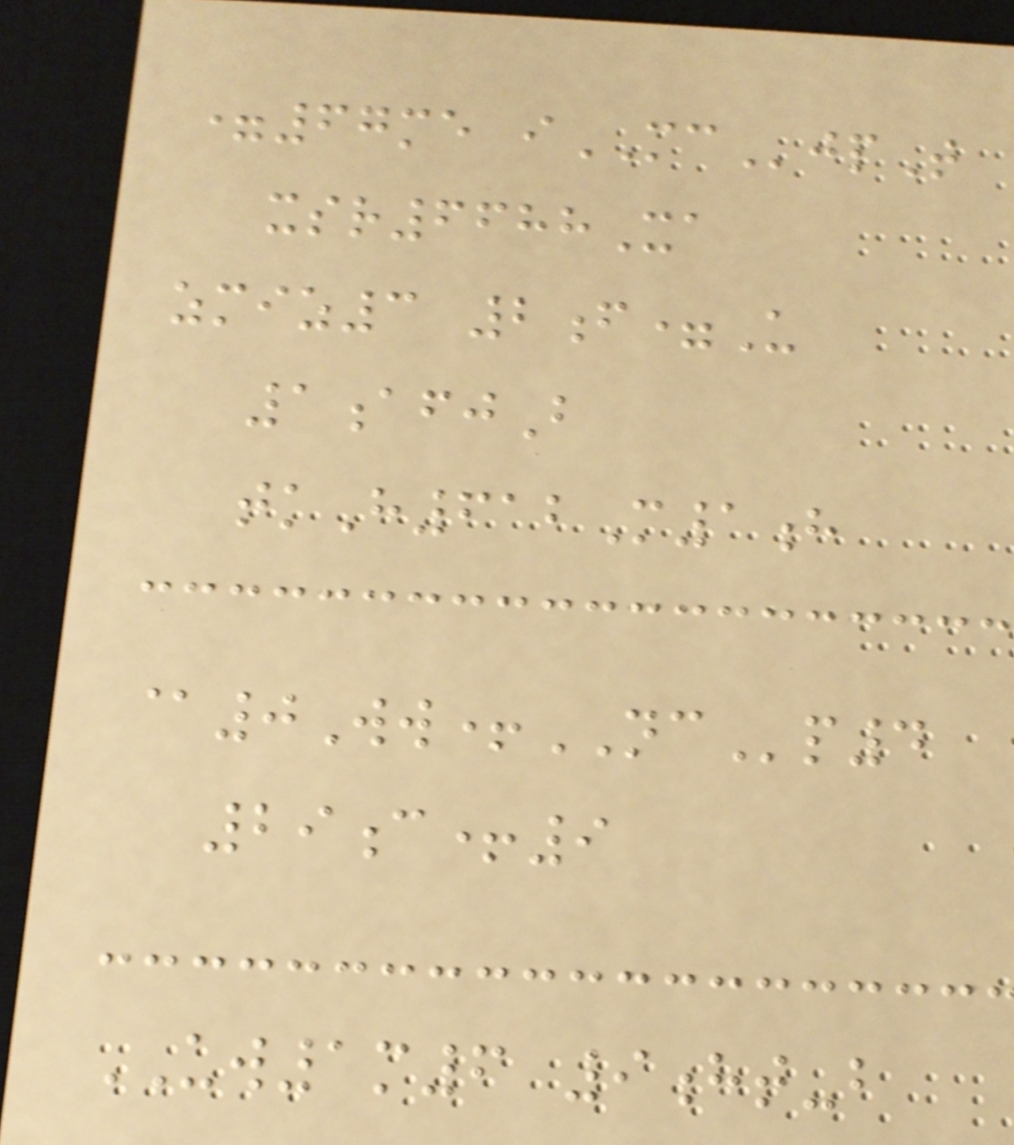=67me iMCjpT
xsr6688Xa
zmiz3 2f=U
1afjB
tkH612M1h
@0Ww+NCp4
29c+9
UW1m6 9ht-b
